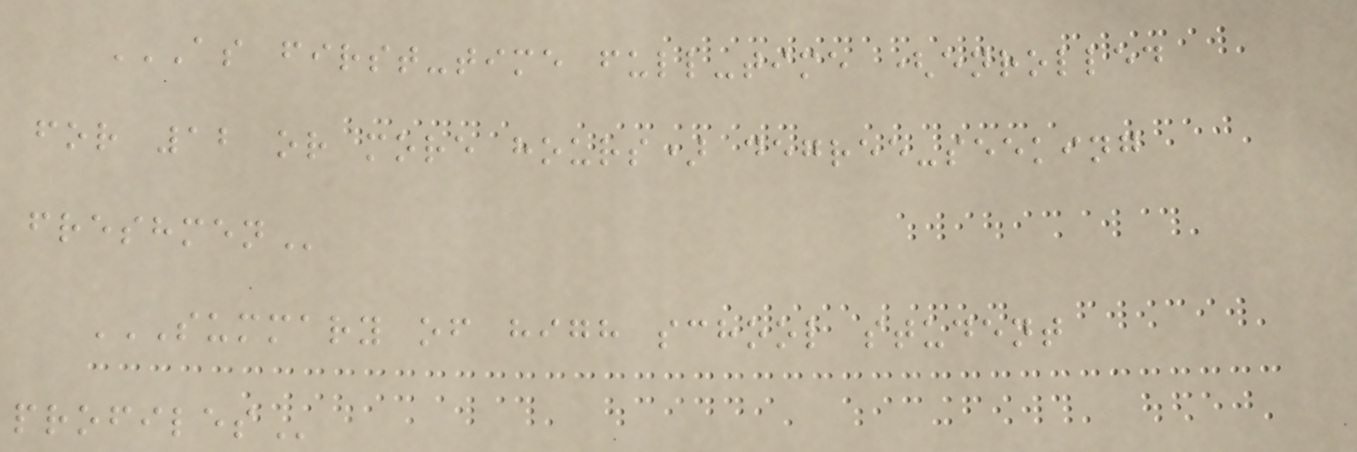AS FIRST-TIME FULL-TIME (ENROLLED
FOR 12 OR MORE HOURS) DEGREE-SEEKING
FRESHMEN
SUMMARY OF HIGH SCHOOL STUDENT
PROFILES
